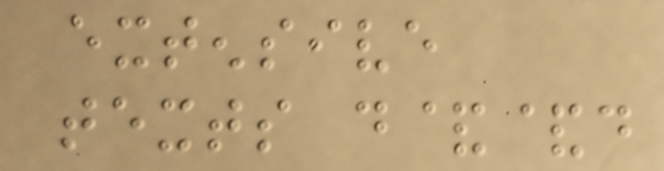extensive
texts d&&d
